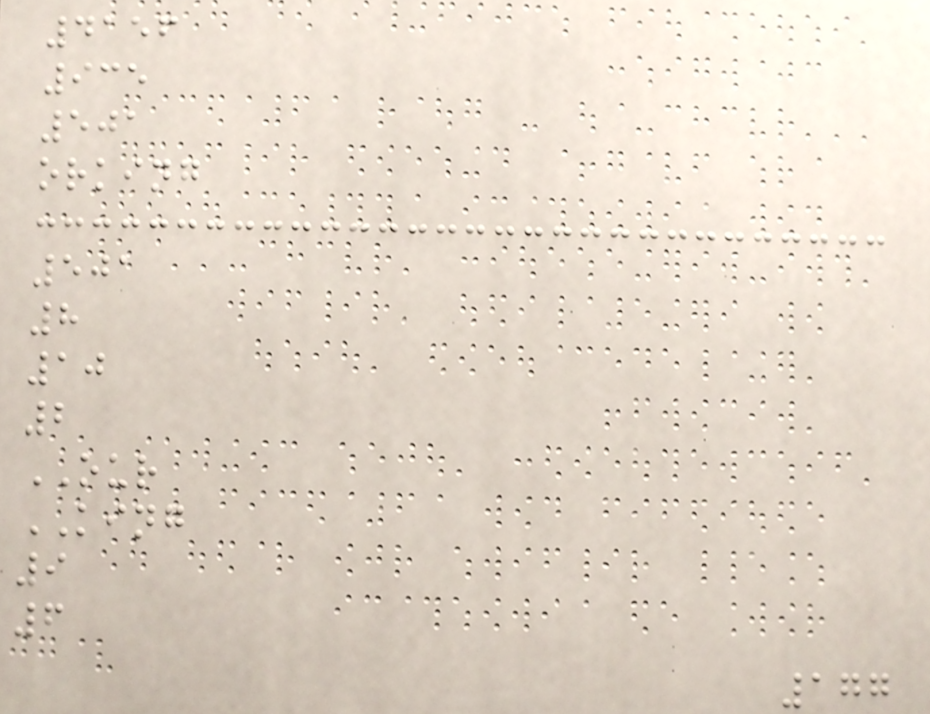4156
935
501
orking
501
8
10
2
OUR
KING
9
6
177
